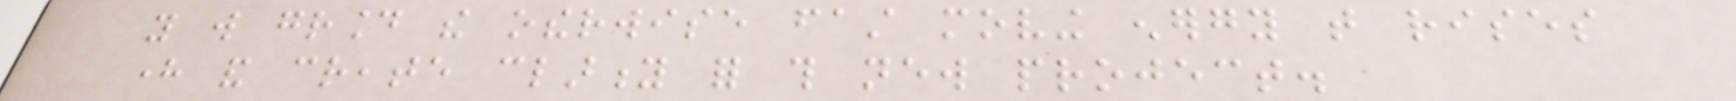you will ground the otherwise fast moving energy that rises
here and create clarity for this new project.
